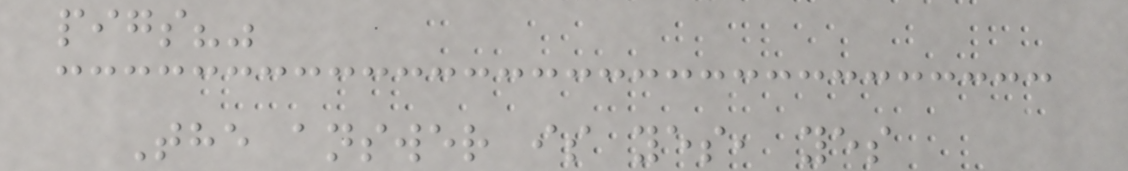pigs?"
The answer is yes, yes
